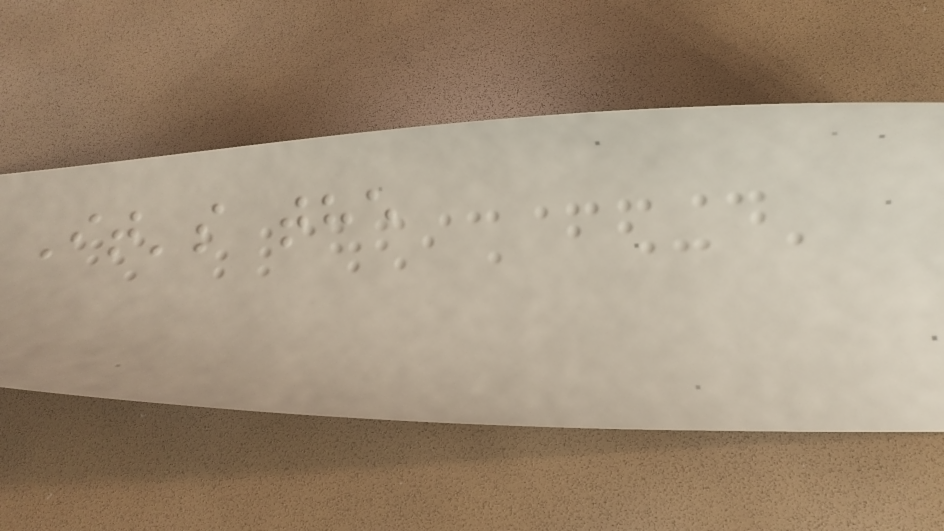It's the
